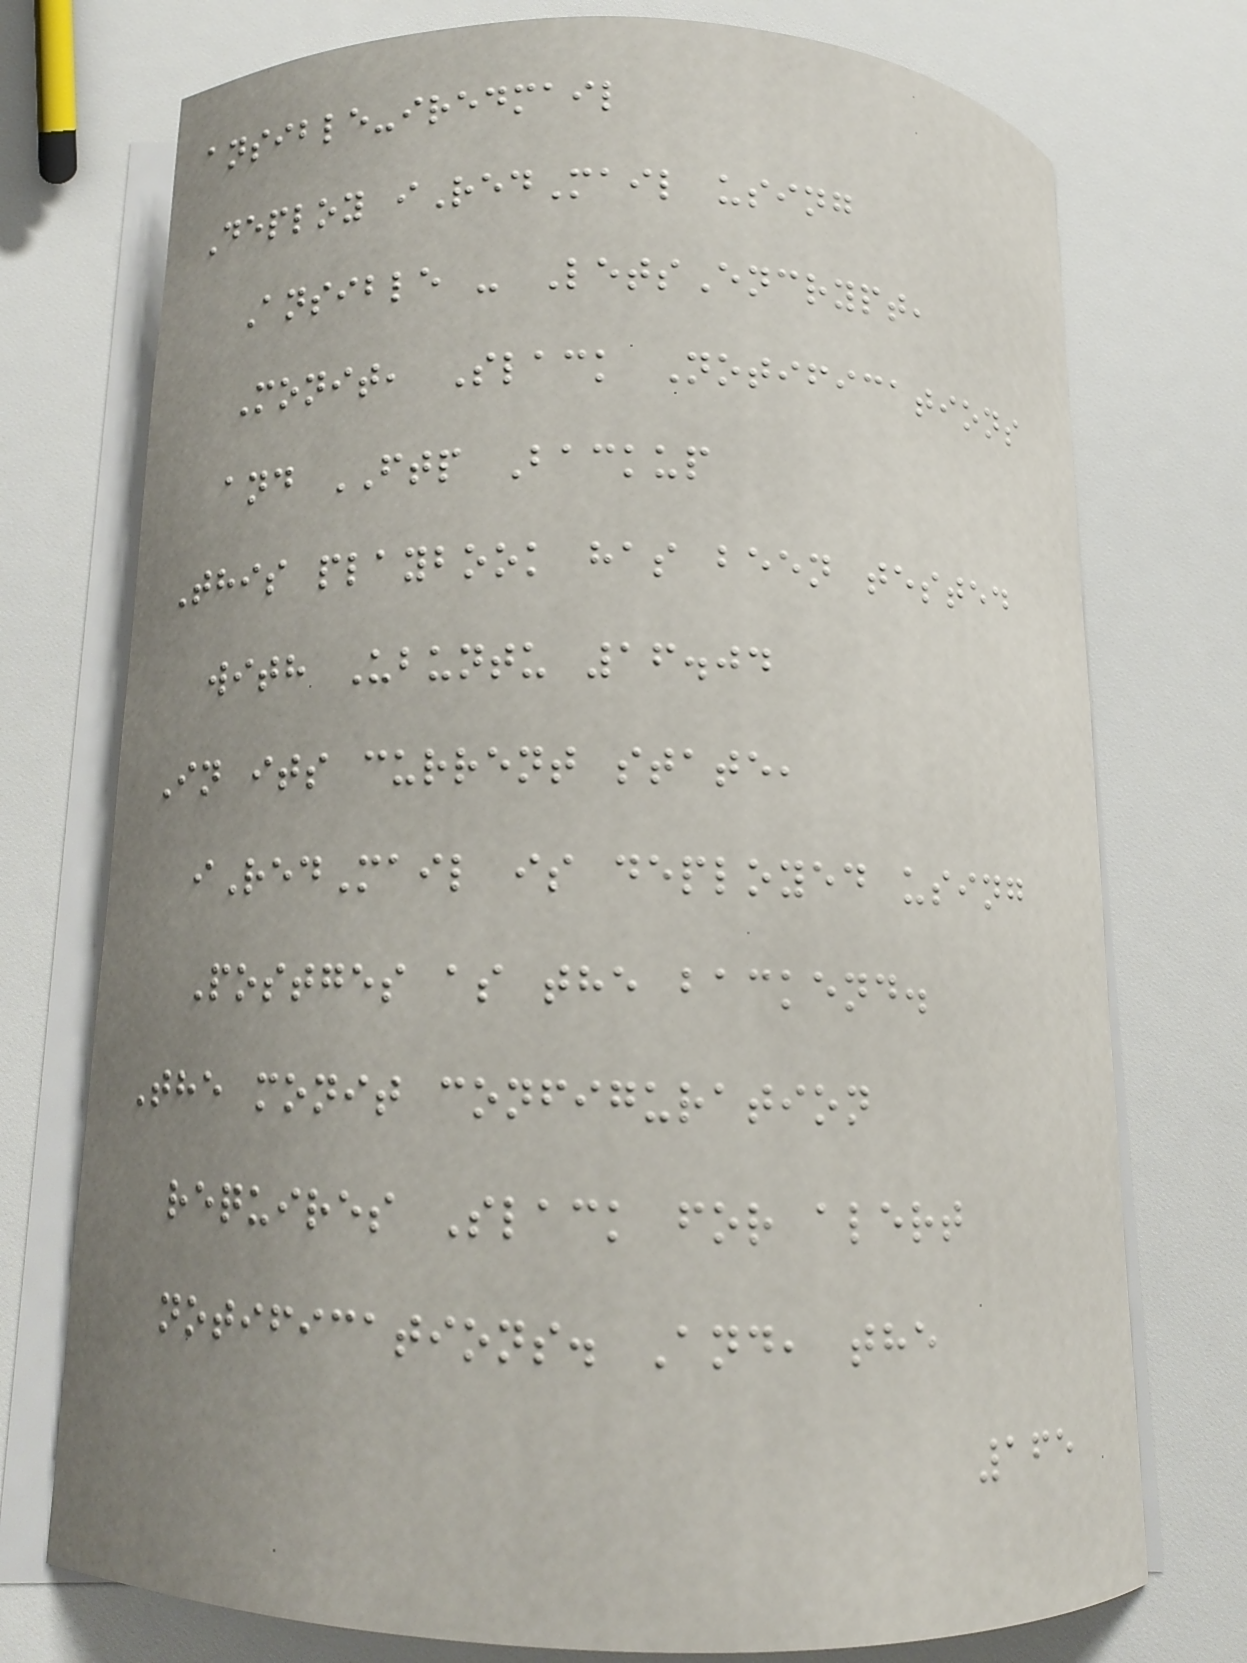ansible-iredmail
Deploy iRedMail using
Ansible - LetsEncrypt,
Monit, Slack Notifications
and FTP Backup
This playbook has been tested
with Ubuntu 16.04
In its current state,
iRedMail is deployed using
Postges as the backend.
The monit configuration
requires Slack for alert
notifications. And, the
165
